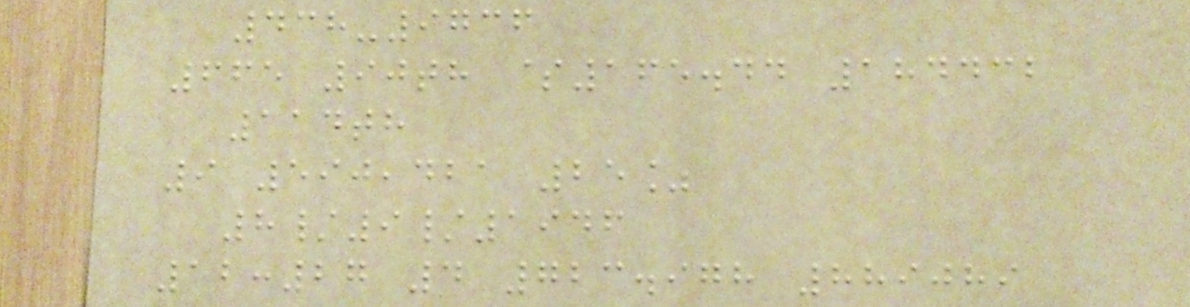438-9736
665 90th $165.44 184432
114th
9 590,421 25%
8/9/1946
12:27 4 723.978 889089
